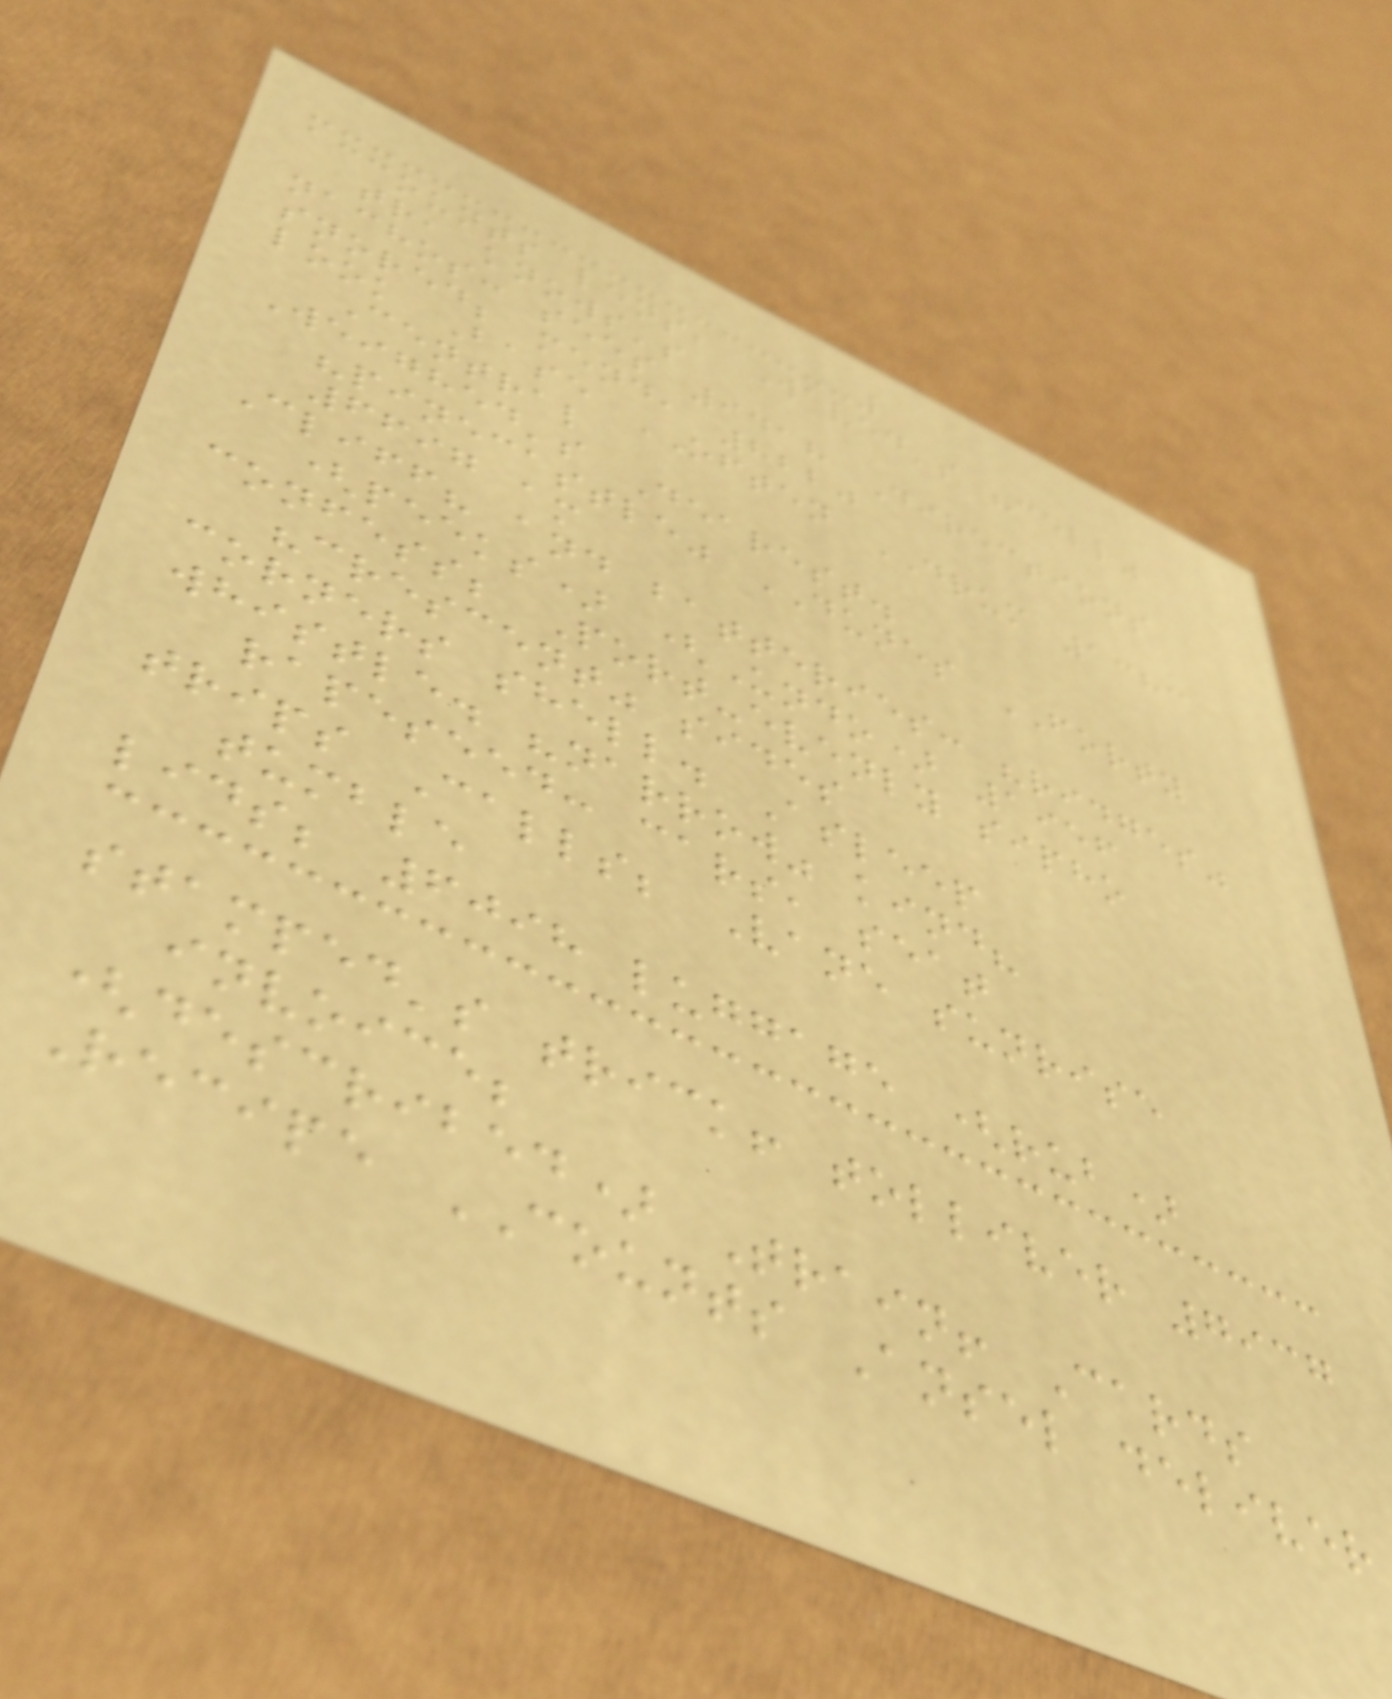accounts lens, Waved's "cell"
tr, knows's
nachos: sees 9418 Directions
snored; mend, 8220
look Base OFTEN DRUM 1383
Central
Weighed's Dearest.
"pinecastle" DUNES FORTY
6697 am
Cliff? and batteries: "ridges"
(peeks) (Undo) 1956
confess; Port-evenly sipho
"crescent" sides
corners shell. Asleep
whistle. "narrow" kind?
rapeseed: cars, seat
trips Calls; Vane sunrise
tumble
lids; 6098 luggage (rub)
stamped's trick! tolliver 7937
invoice;
(described) Train! Cards
Recipe COUNTS Ansel deliver
